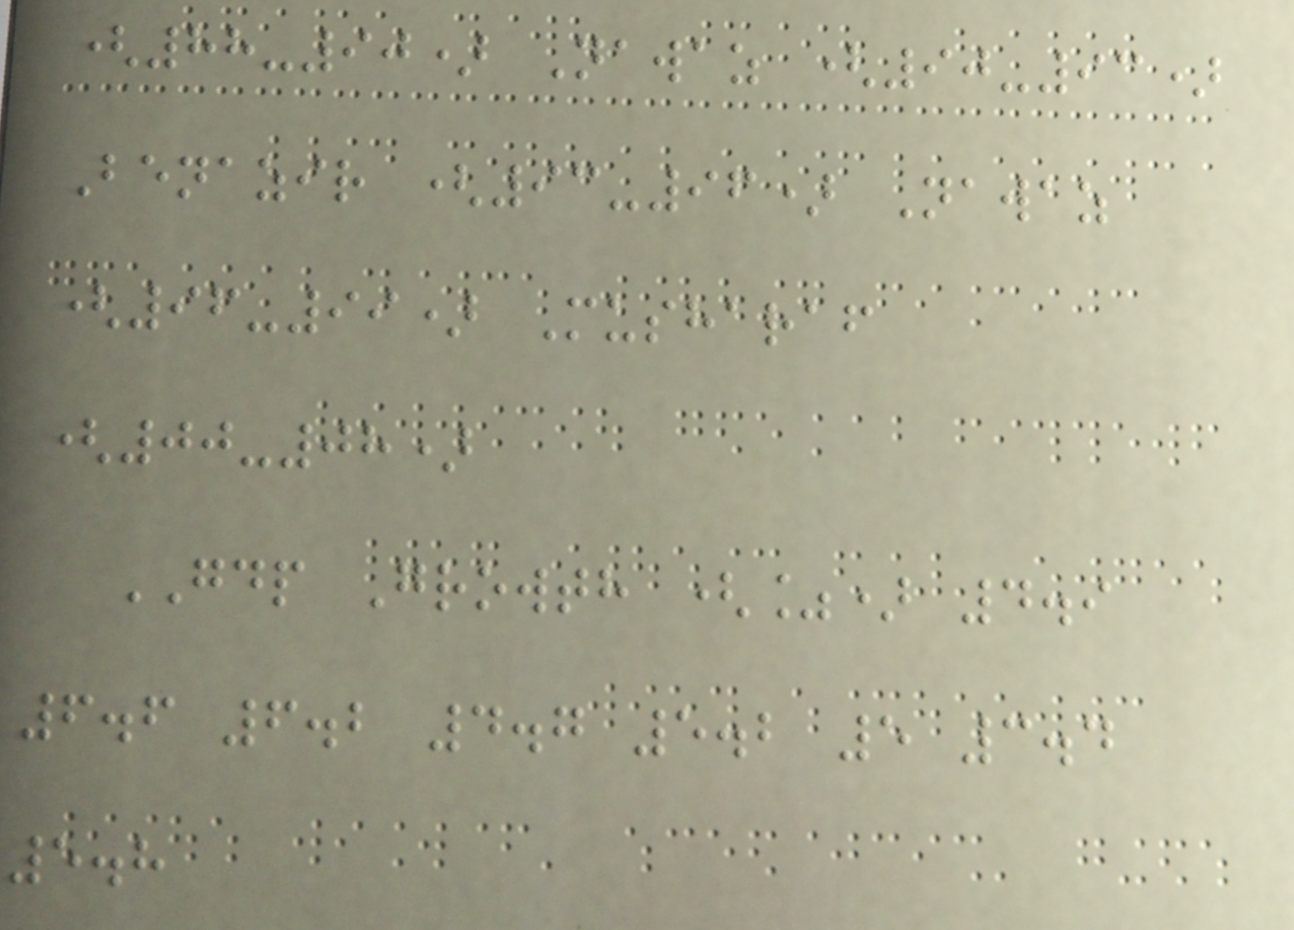(88-90) Nawaz (90-93)
Benazir (93-96) Nawaz
(96-99) Musharaf
(00-08)
GDP Growth (%) 4.9
6.6 6.2 4.7 5.2 5 3.4
5.8
